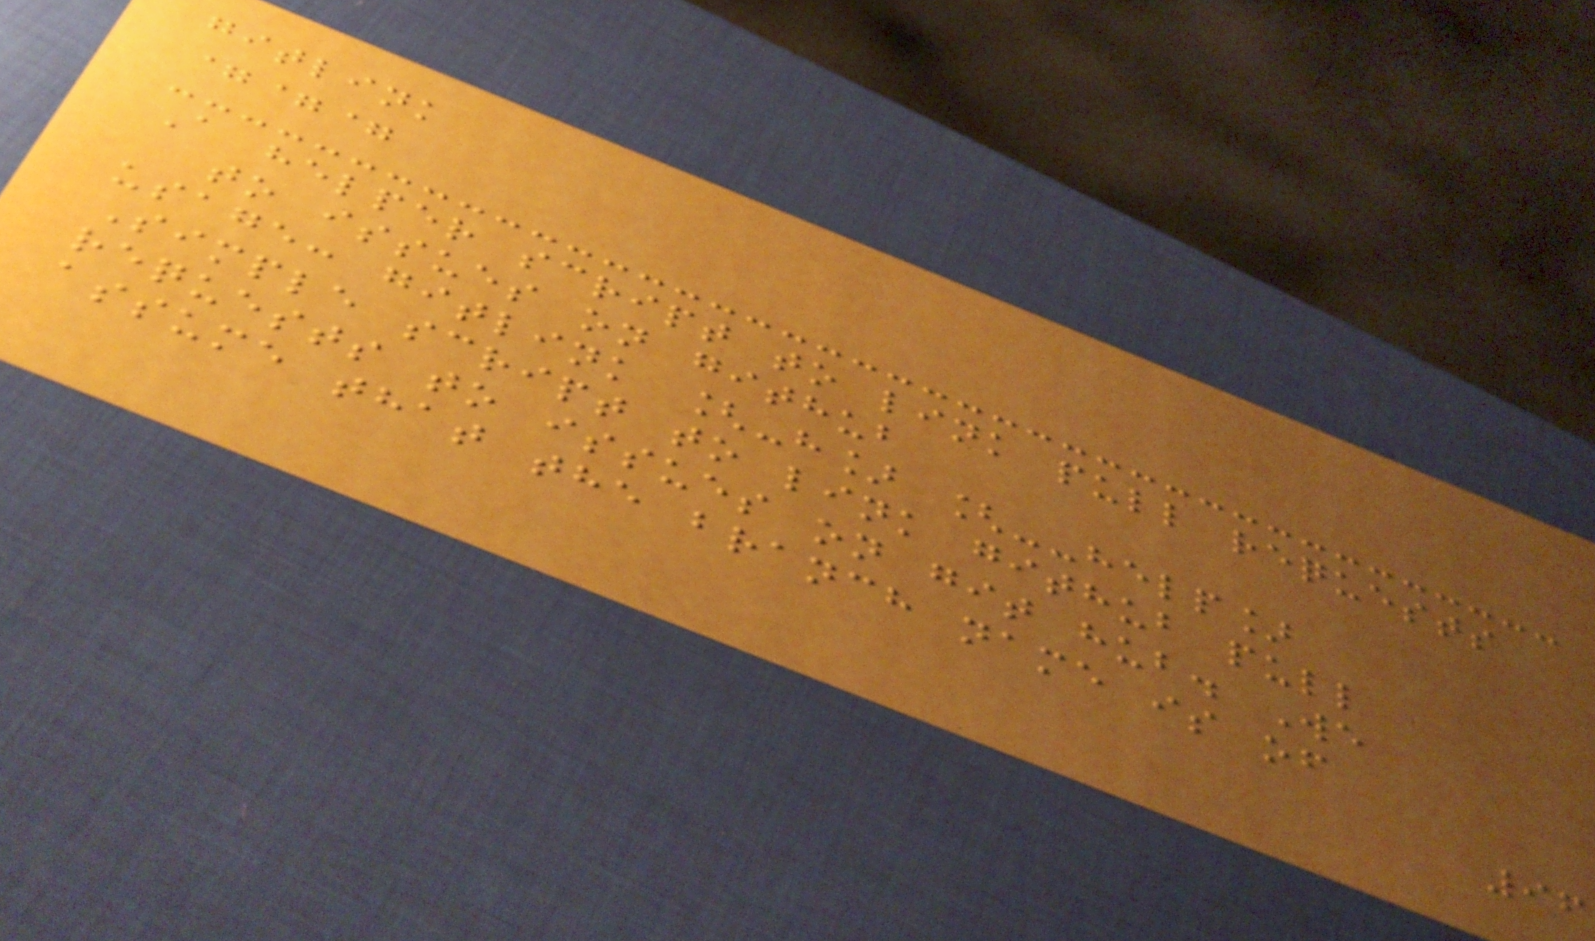gitlink
===
A helper script to link pull requests
to issues on github
usage: gitlink [-h] [--help]
Simple script to link github pull
requests to issues on git hub. We
assume that the branch name is of
96
